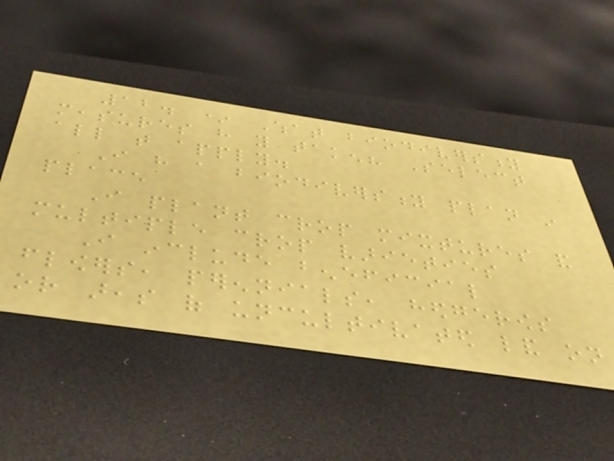12. * What biodiversity
measures have you taken? Select
all that apply.
I have a biodiversity plan in
place
I plant crop mixtures and
multiple crop varieties
I include beneficial
flowers, perennials, hedgerows
or areas of uncultivated land on
